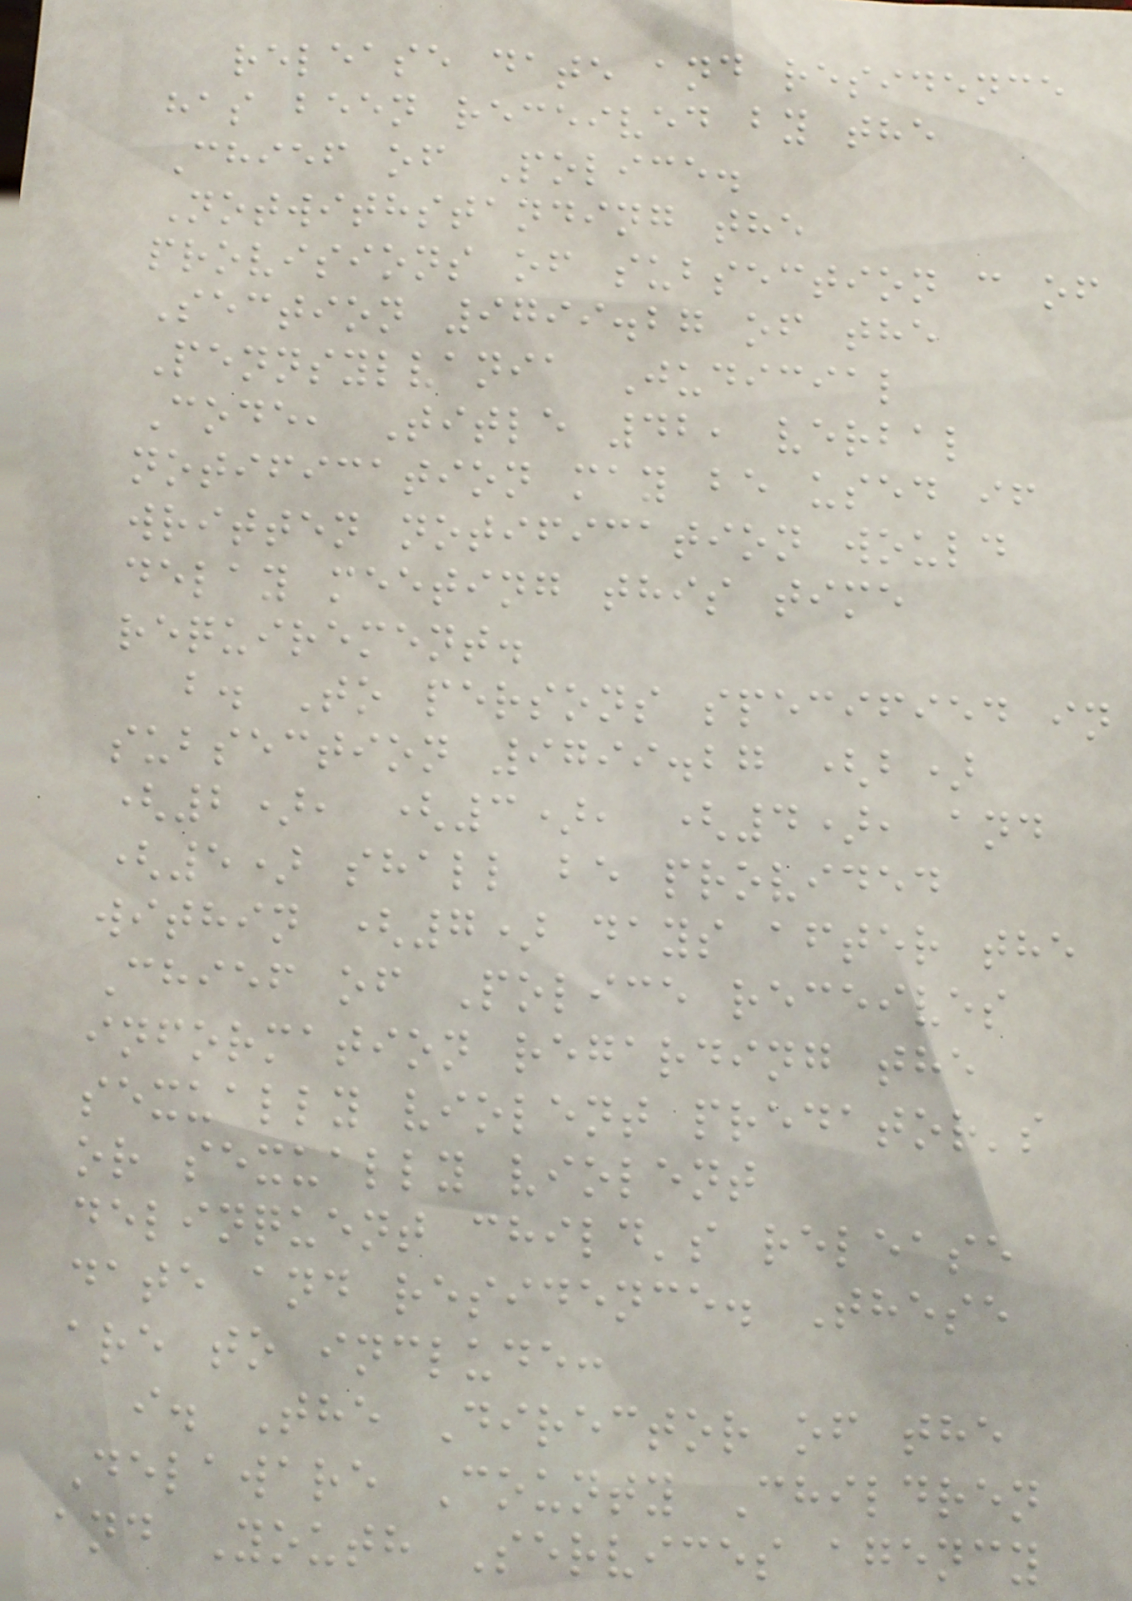release date and residence
has been received by the
Chief of Police.
Notwithstanding the
provisions of subsection c of
Section 9799.27 of the
Pennsylvania Judicial
Code, Title 42, verbal
notification may be used if
written notification would
delay meeting this time
requirement.
b. To persons specified in
subsection 9799.27 (b)
(2), (3), (4), and
(5) shall be provided
within (7) days after the
Chief of Police receives
information regarding the
sexually violent predator's
or sexually violent
delinquent child's release
date and residence. These
are to include:
i. The Director of the
Delaware County Children
and Youth Services agency
